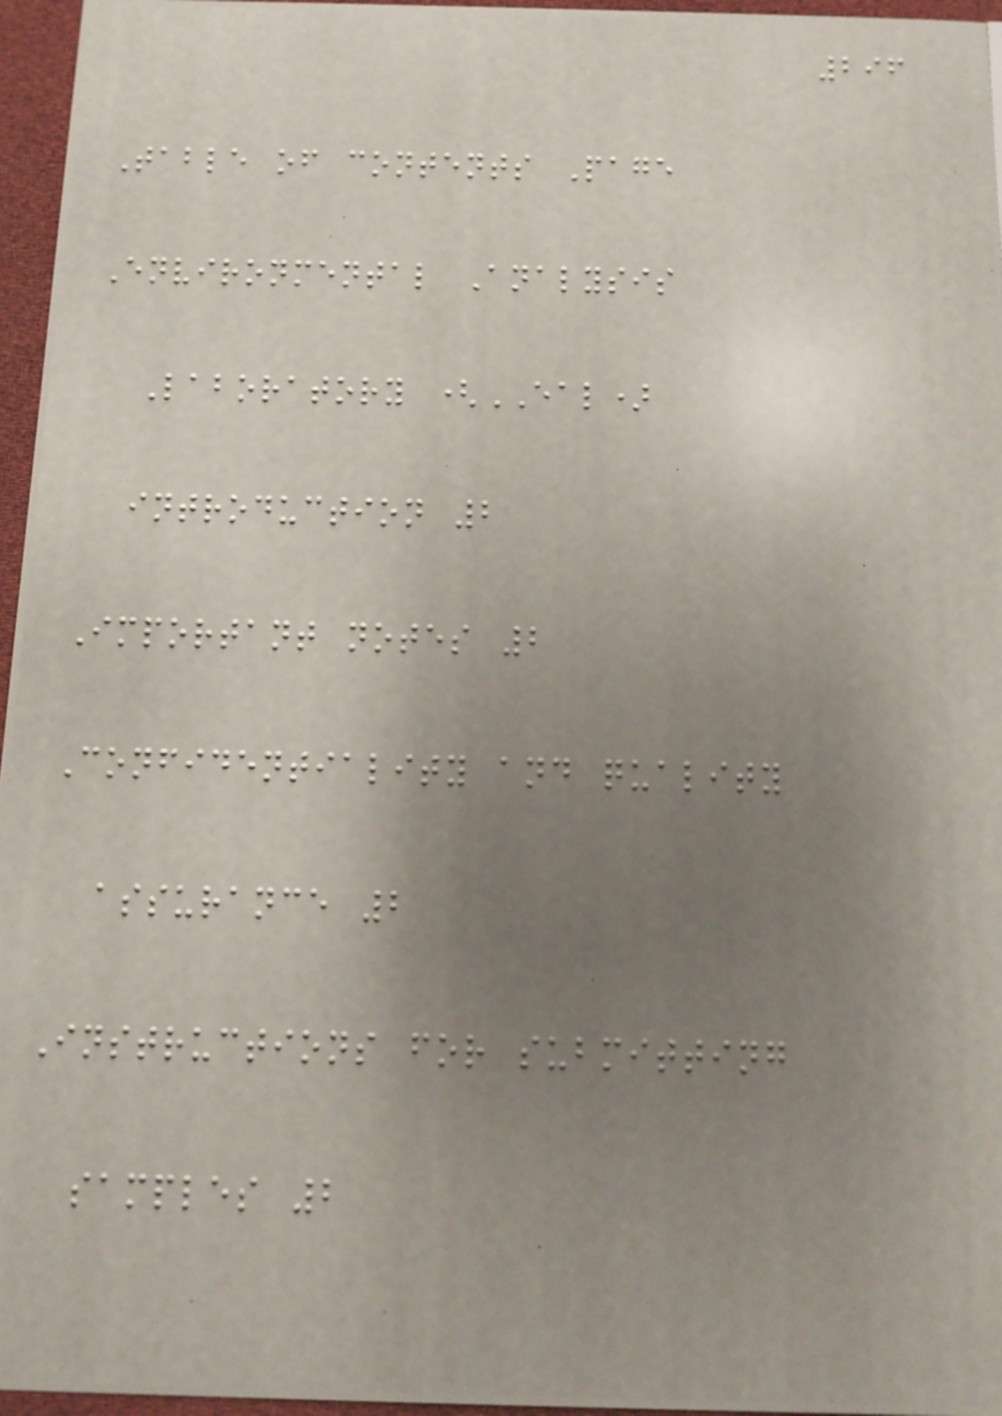296
Table of contents Page
Environmental Analysis
Laboratory (EAL)
introduction 2
Important notes 2
Confidentiality and quality
assurance 2
Instructions for submitting
samples 2
